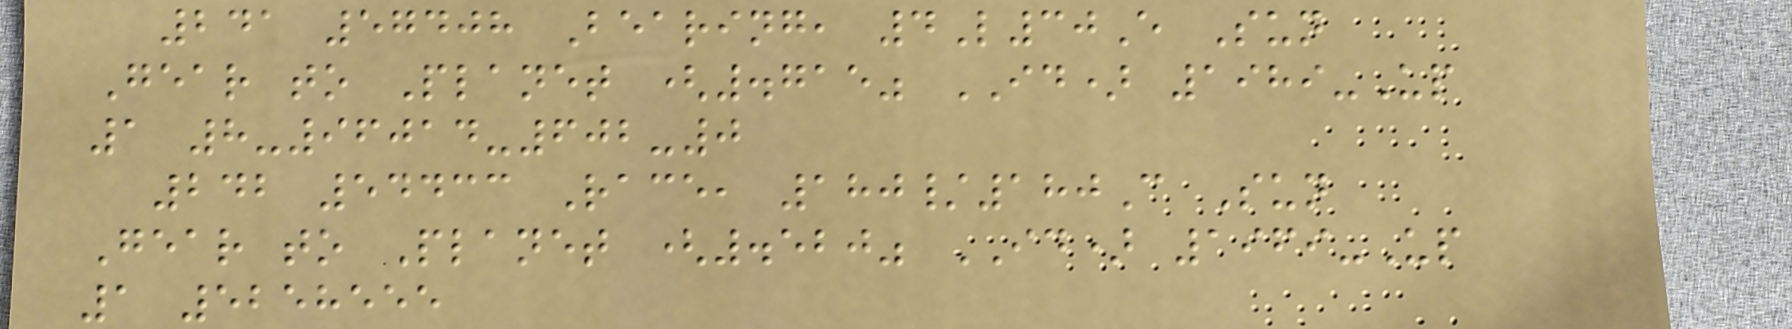241 57408 Bearing, 4L30E Sun
Gear to Planet (.715" ID) 1989-Up
1 8-96014-602-0
242 54433 Race, 180/180C Sun
Gear to Planet (.520" ID) 1969-Up
1 5258555
